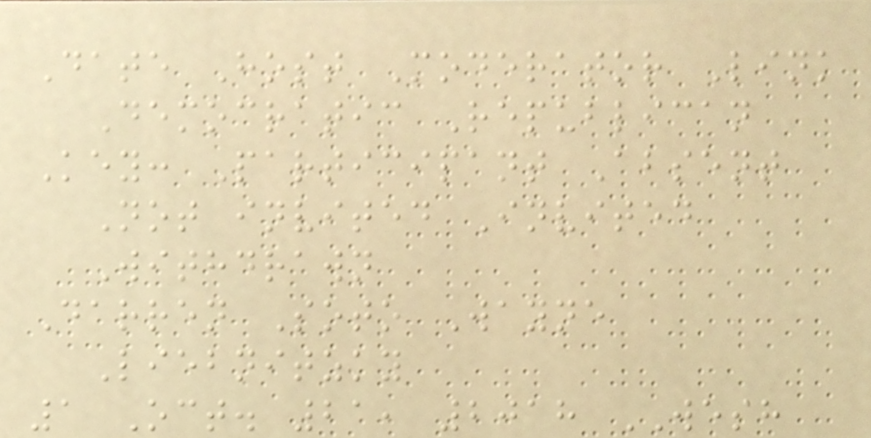Date Host Moderator Link
Democratic Republican
Key: Participant Absent
Not invited Invited
Withdrawn
Darren Soto Wayne
Liebnitzky
1 Oct. 21, 2018 WESH
